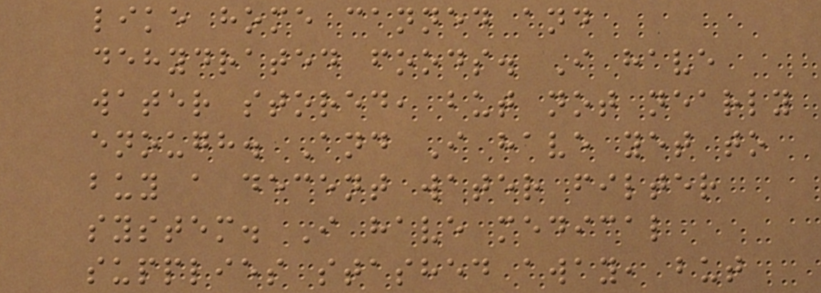like home canned and
dehydrated foods. I have
water stored, but not nearly
enough. And I have yet to
buy a decent water filter
system. I have medical
supplies stashed away, but
